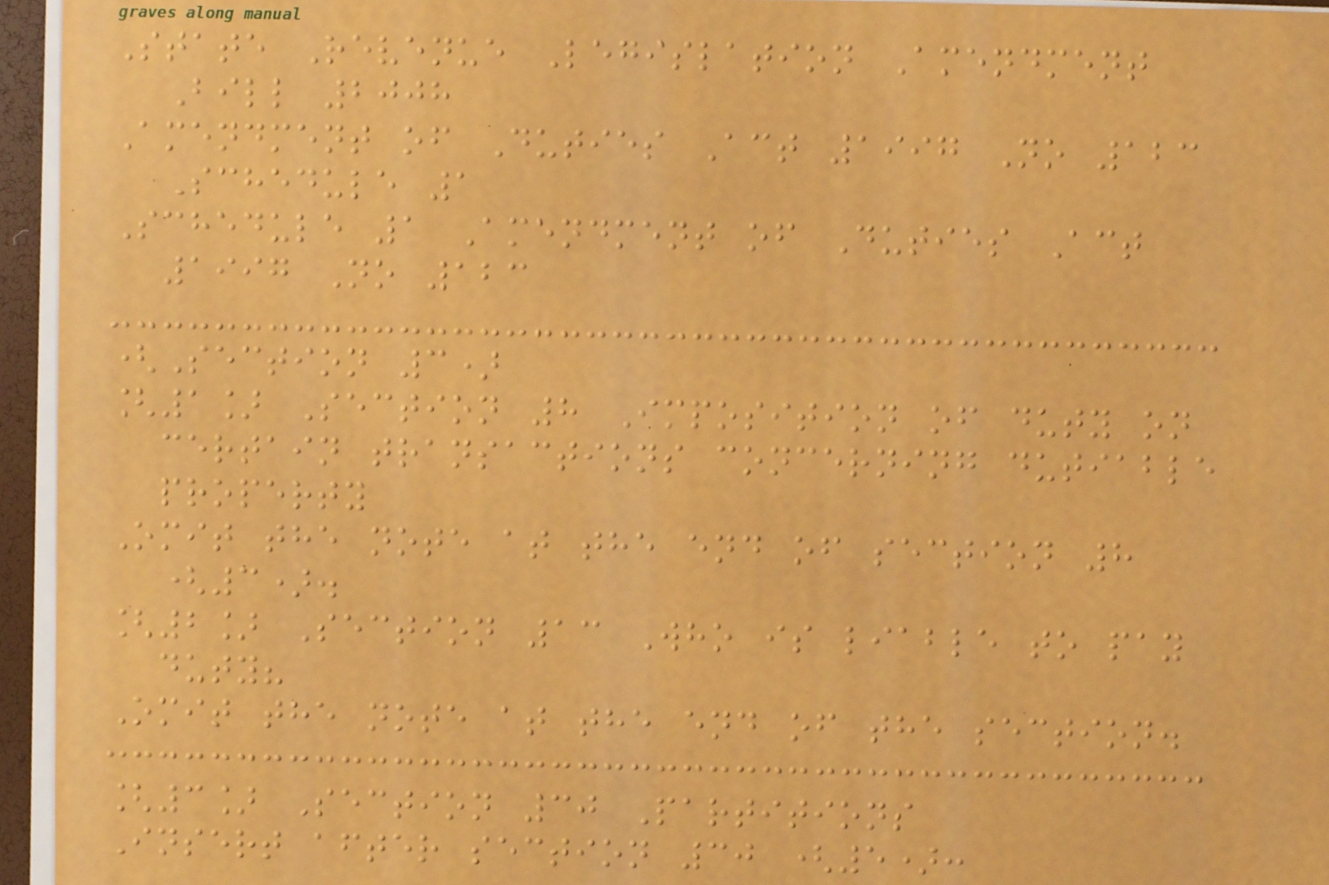State Revenue Legislation Amendment
Bill 2008
Amendment of Duties Act 1997 No 123
Schedule 1
Schedule 1 Amendment of Duties Act
1997 No 123
(Section 3)
[1] Section 8 Imposition of duty on
certain transactions concerning dutiable
property
Omit the note at the end of section 8
(3).
[2] Section 13 Who is liable to pay
duty?
Omit the note at the end of the section.
[3] Section 30 Partitions
Insert after section 30 (5):
